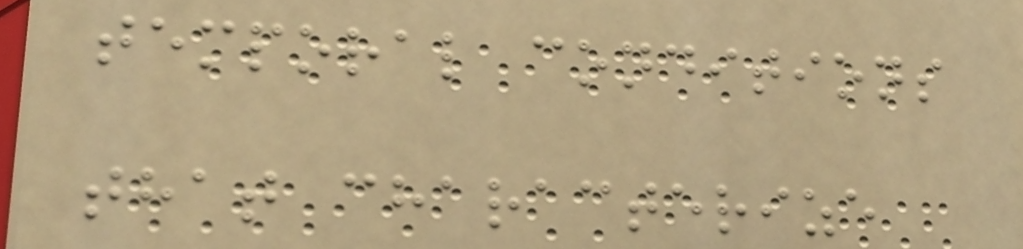temporal conditions
that characterize
